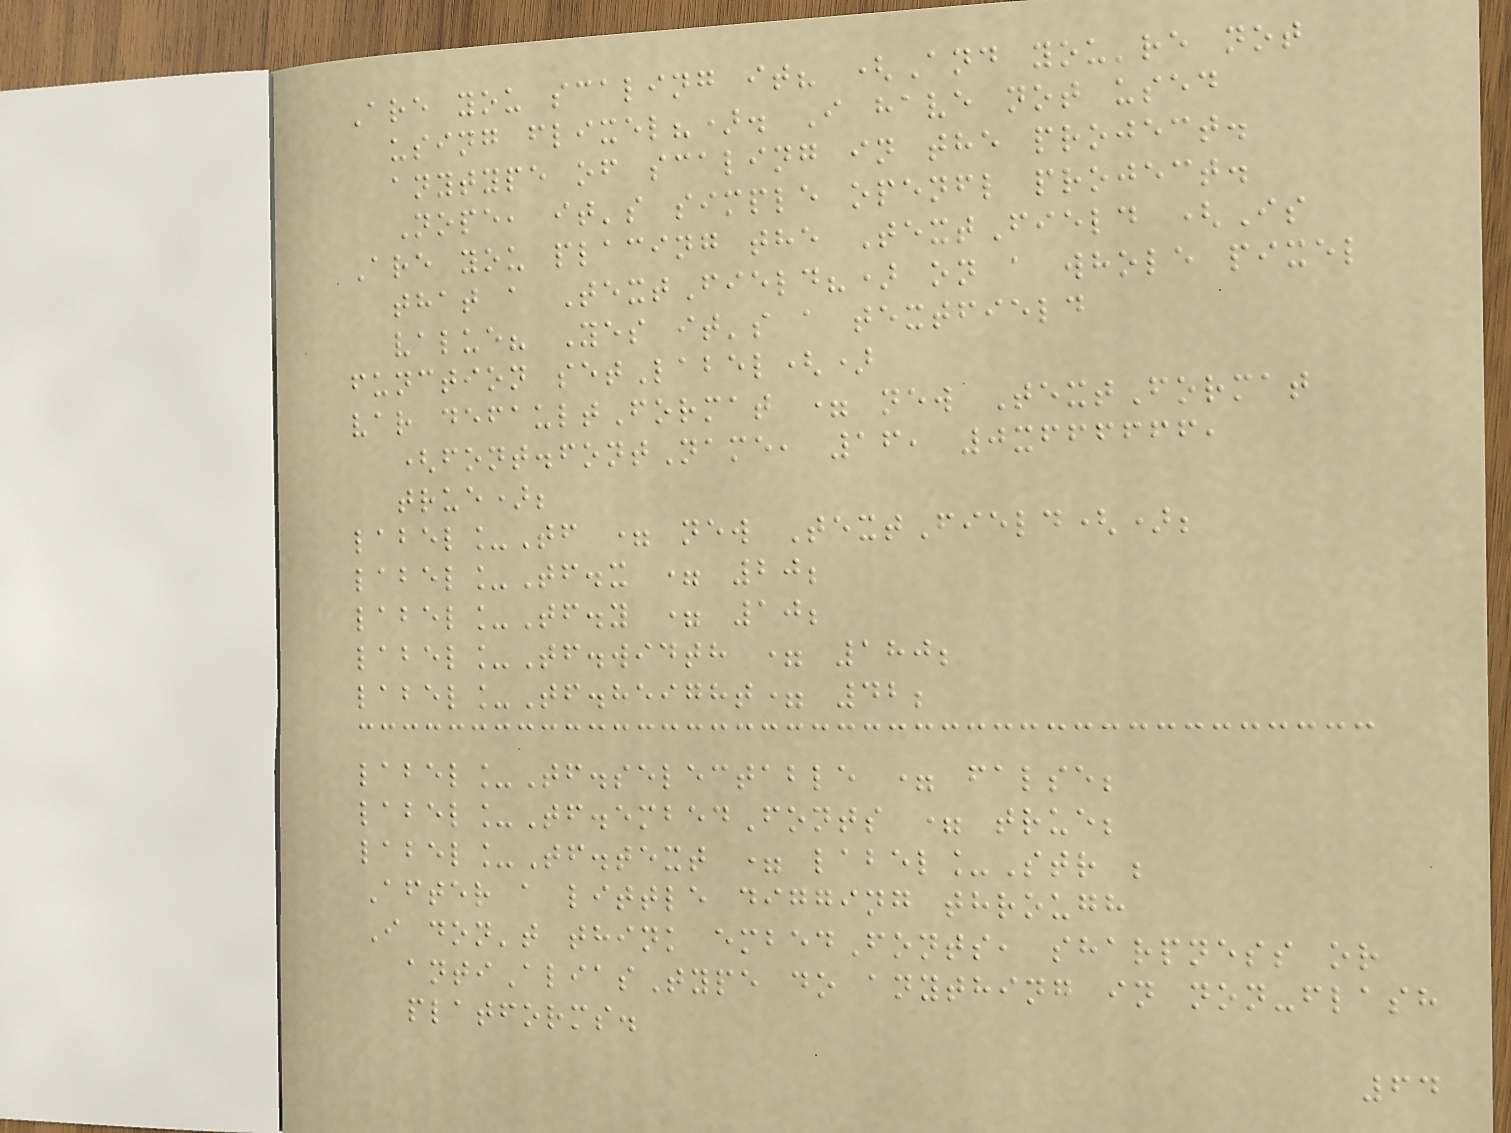Are you scaling it? (And you're not
using flixel?). I have not used
anytype of scaling in the project.
Nope, it's simple openfl project.
Are you placing the TextField (Is
that a TextField?) on a whole pixel
value? Yes it's a textfield
function setLabel()
var defaultFormat = new TextFormat
(font.fontName, 16, 0xffffff,
true);
label_Tf = new TextField();
label_Tf.x = 20;
label_Tf.y = 10;
label_Tf.width = 180;
label_Tf.height= 42;
label_Tf.selectable = false;
label_Tf.embedFonts = true;
label_Tf.text = label_Str ;
After a little digging through
I don't think embedFonts, sharpness or
antiAliasType do anything in non-flash
platforms.
64
